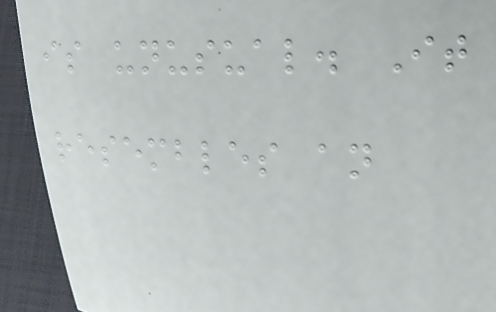is unusual. It
resembles an
